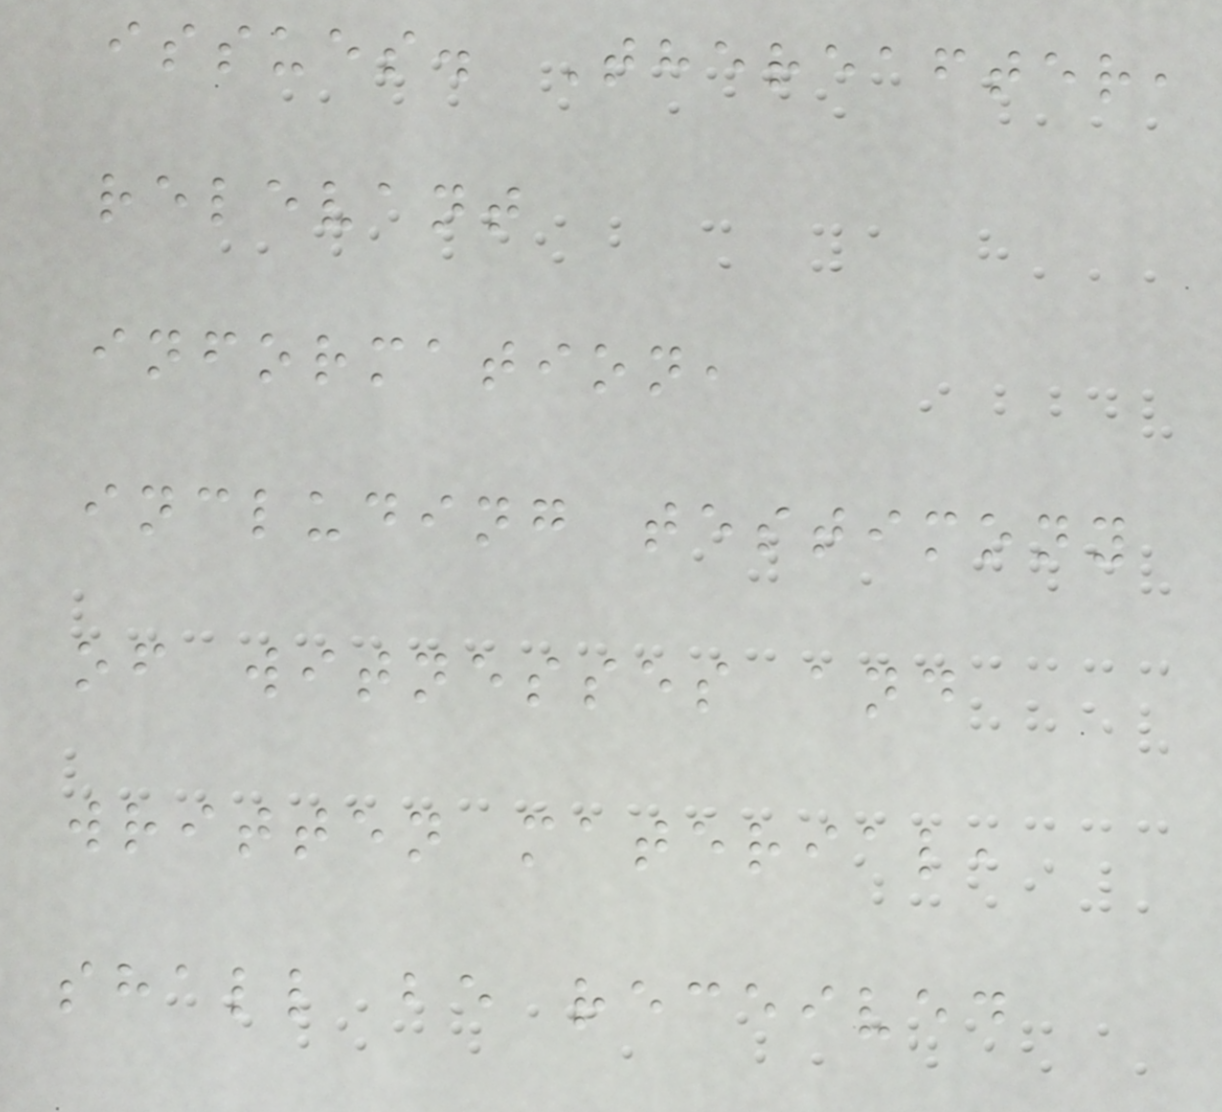issues. Thereafter,
relevant
information,
including testimony
of witnesses and
written material,
shall be received
